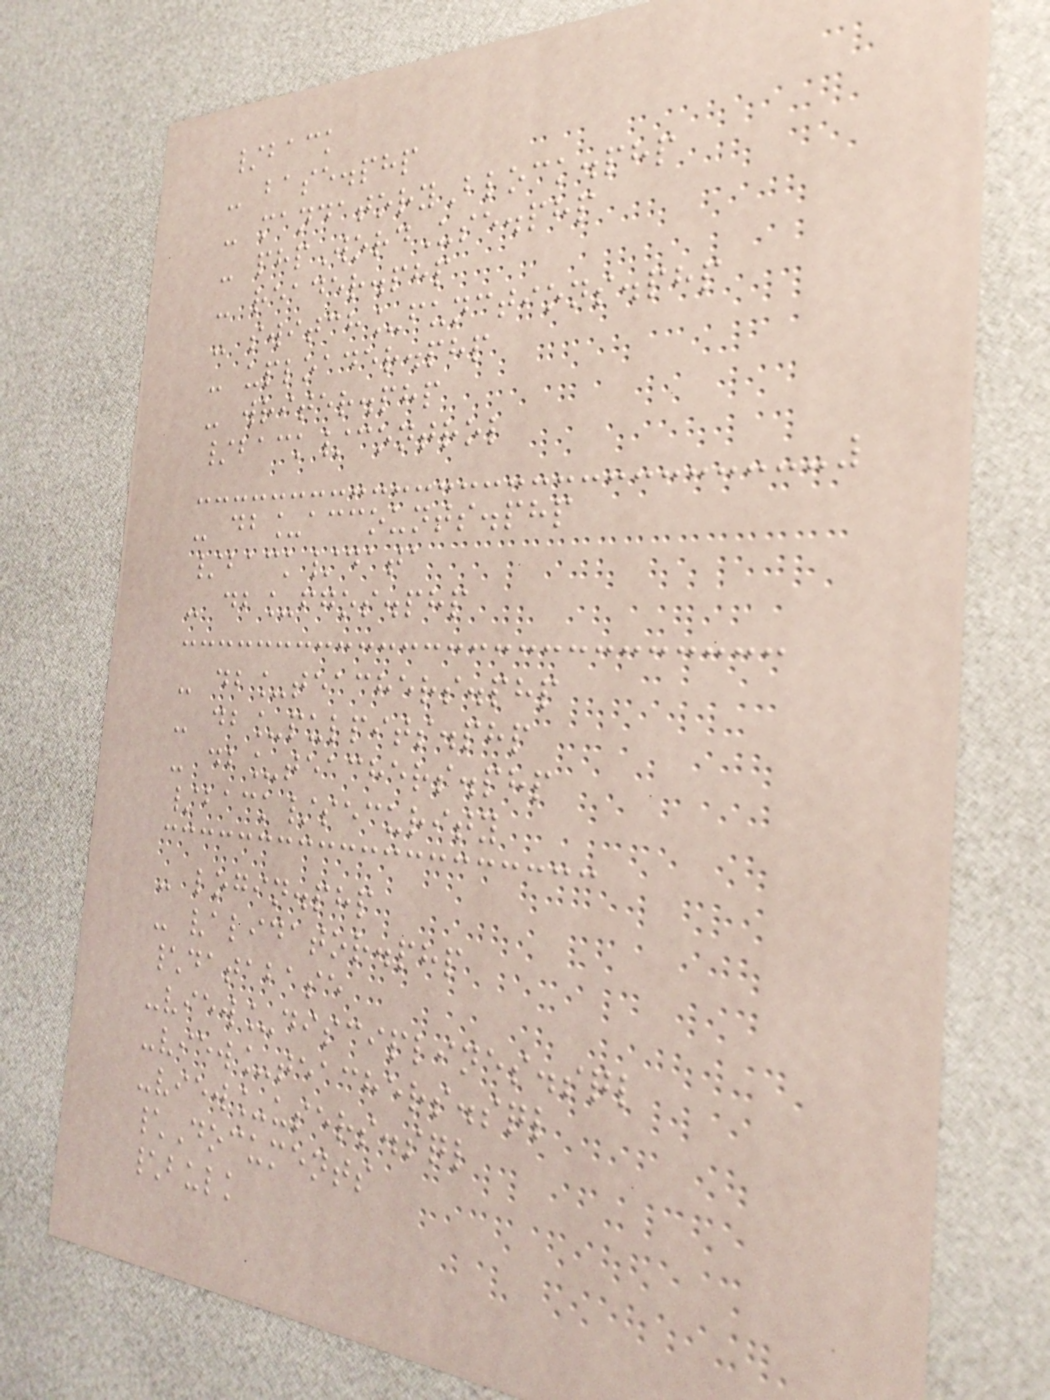/back
- base.php
- mandatoryBlock.php
- phpWordUse.php
- reader.php
- switch_functions.php
- uploader.php
- writer.php
/back/control
- db_accounts.php
/back/data
- db_fgos.php
- db_teachers.php
- db_pulpits.php
- db_teachers.php
/back/security
- login.php
- validator.php
\database
-view_disciplines.sql
-view_teachers.sql
-view_users.sql
\Documents
\bulk
